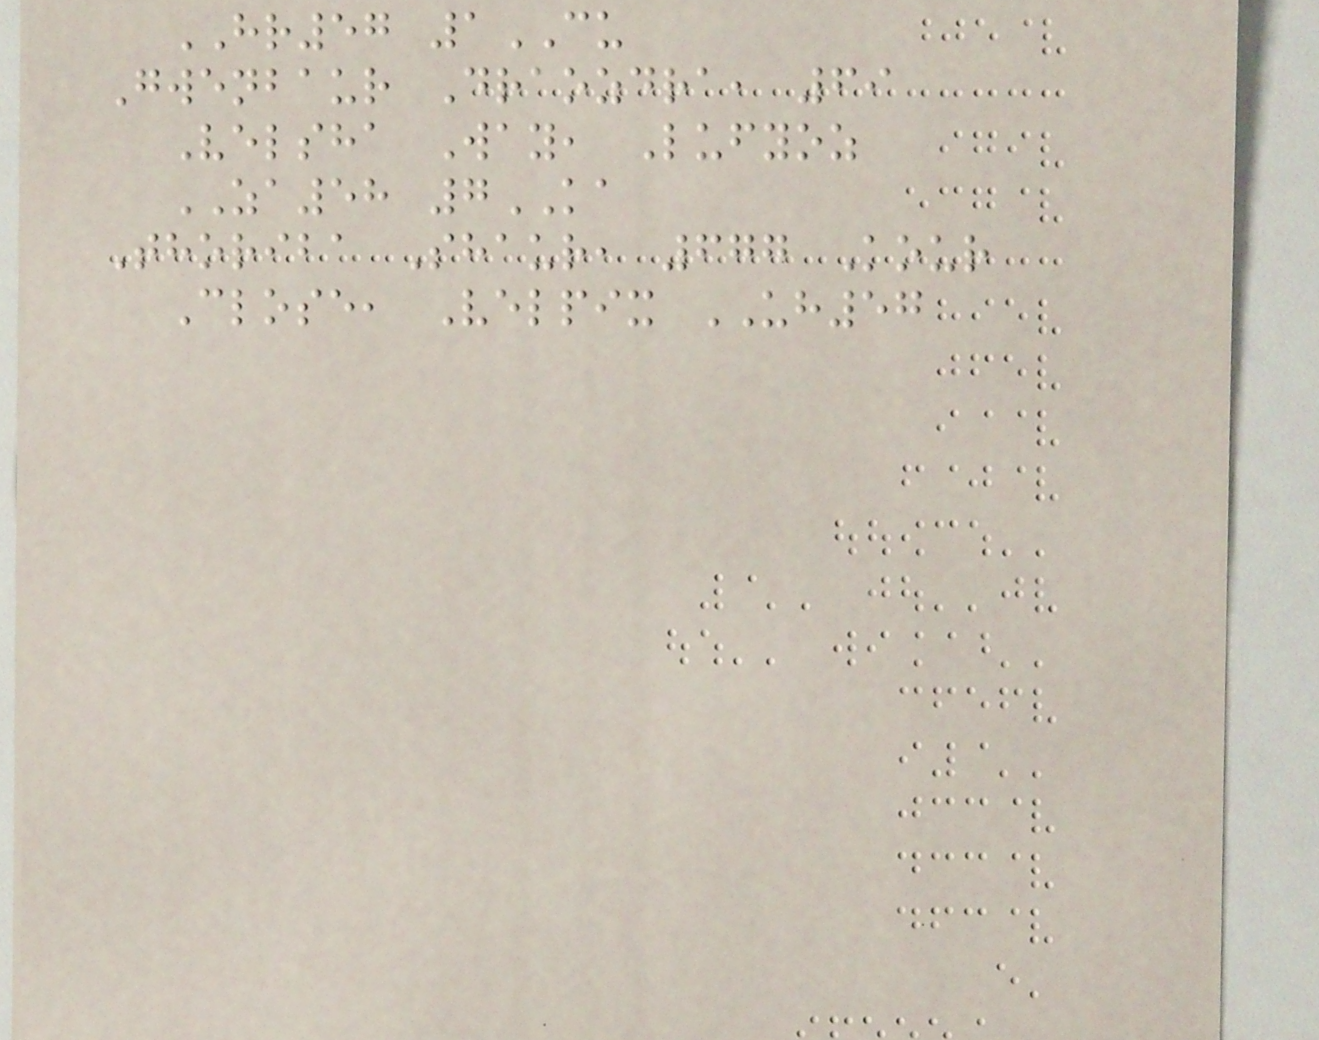HR57 1CU
Gwenbaur Draozdra, 69
Velsha Way, Lufyoz
ZA58 7KA
Thoriba Shaur, 677 Kour
Close, Velpix UH57
